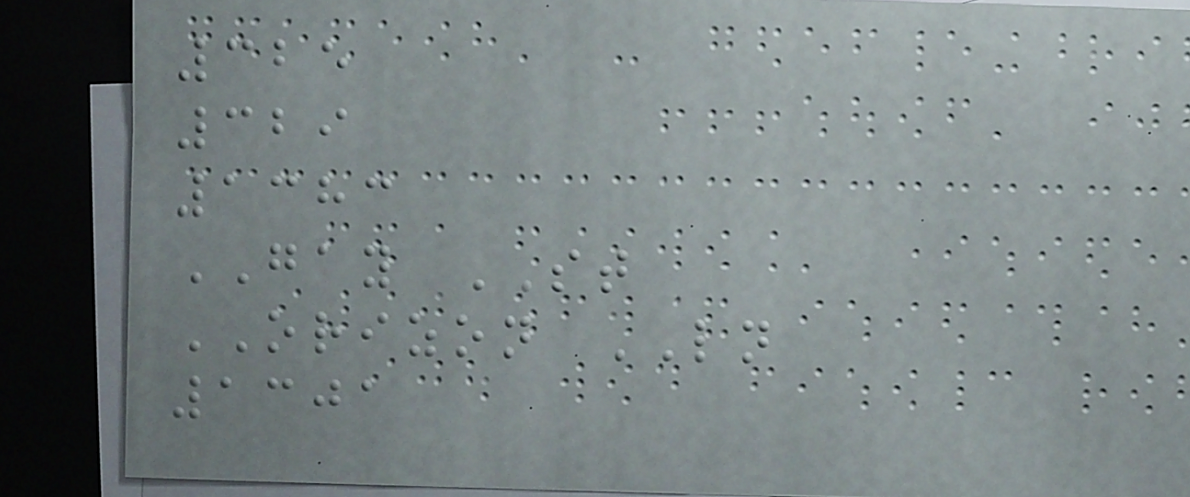325
329
1383
GAY ST
ORIZON LN
1301
